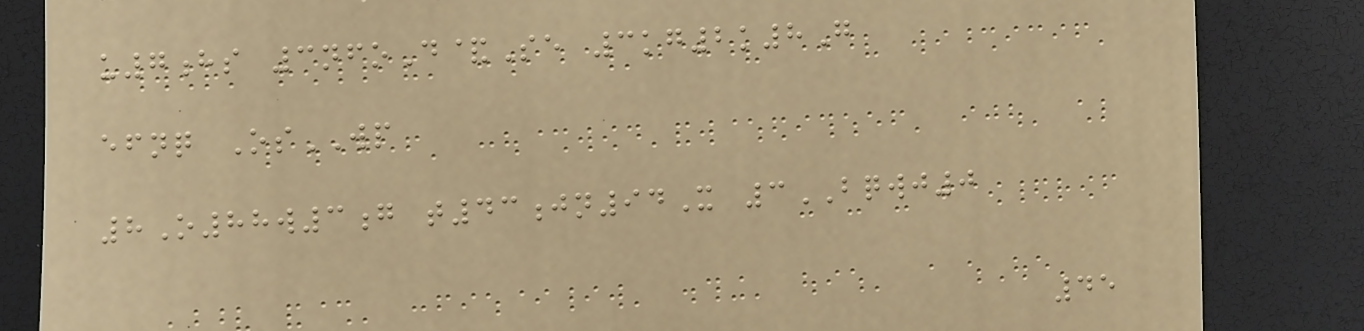u7hs 3nfoD&Se 3kg2k8G
efnq OsWP
8O88w3g t43jn94X 3BQWJ0
45
